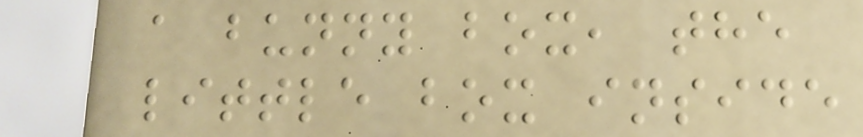a bunny box, the
little box inside
